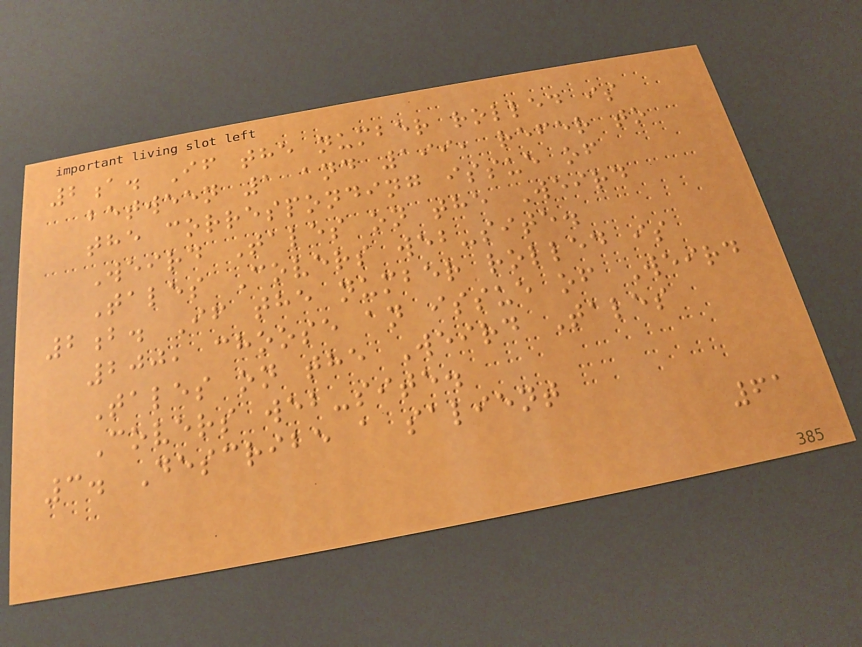2a. If the number rolled is
between 1 and 199, refer to
the corresponding issue of
Weird Tales on the Weird
Tales Covers web-site.
2b. If the number rolled is
200, choose an issue of Weird
Tales on the Weird Tales
Covers web-site.
3. Describe a salient
61
